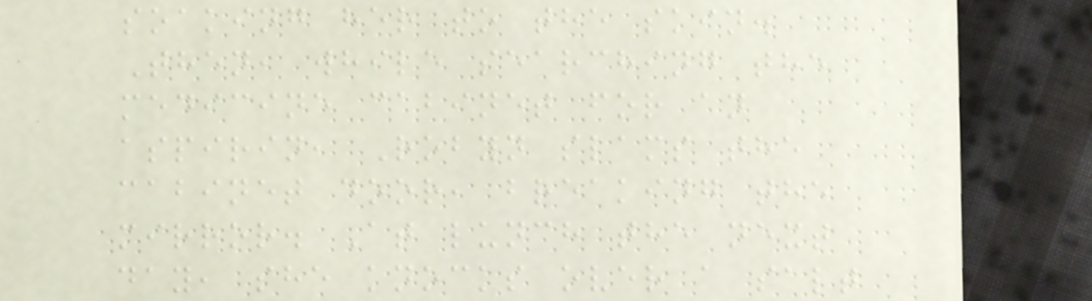soaking her to the skin.
Then, while searching the
medicine cabinet for an
aspirin, Robyn slams the
cabinet door, breaking the
mirror. At lunch the next
day, she knocks over a salt
